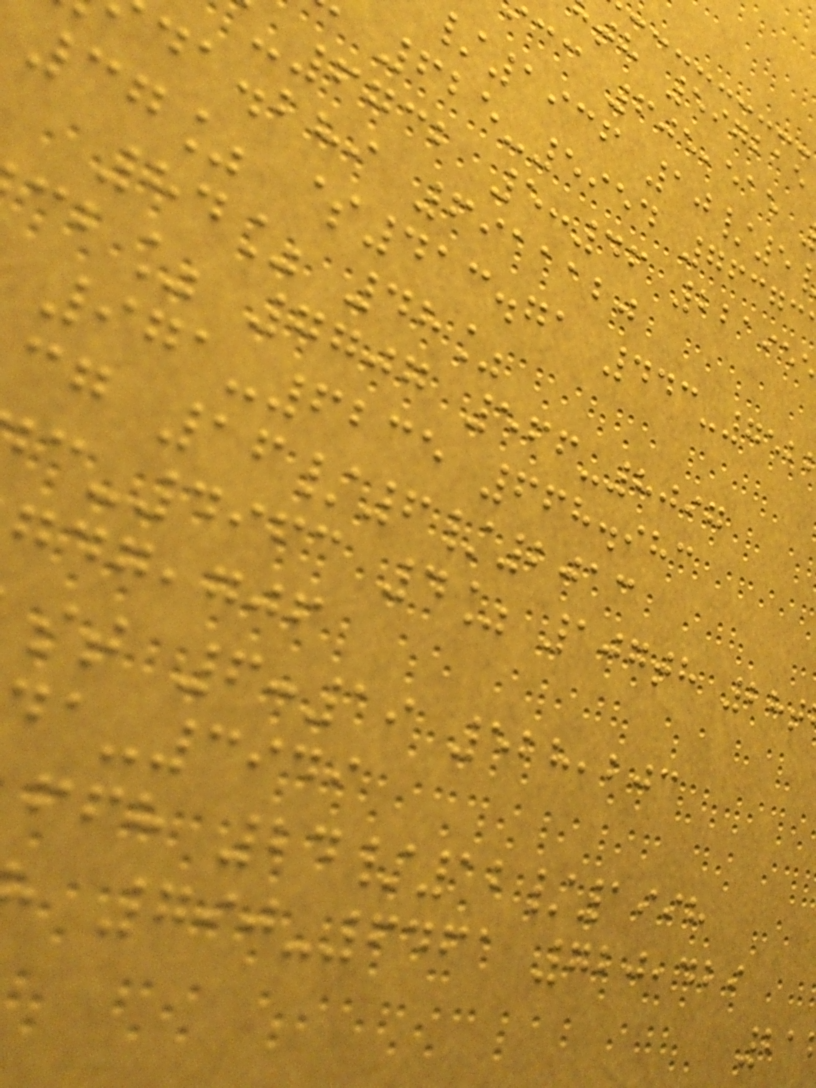th 597215
cc 605,515
1936 10/5
625-5954 76373
-6732 5:46 22195
da.bhi 6911120
37% $413.71 443-752
84% 48%
cb% 7707 566-8097
971-6235 668.983
cg 16/6/2013
-4963 4% 107th 28t
,gjf
st 6:19 528,203
-3949
ffh 24/12/1998
790-6461 720,429
